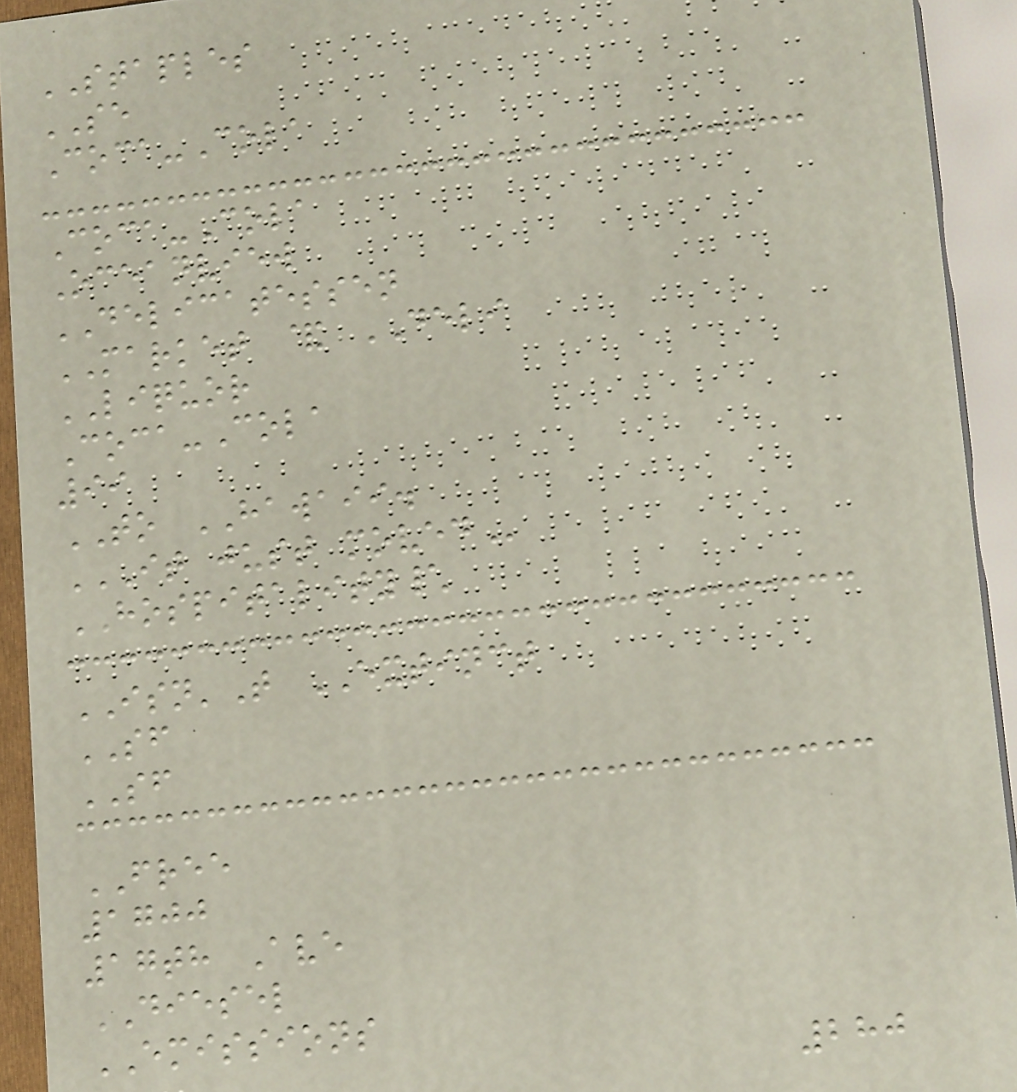STAPLES
SE
Coca-Cola
Coca-Cola
Oceanview
DELICATESSEN
MARKET & DELI
LIQUOR
Coca-Cola
99
TO HAWAII.
IT JUST MOVED
HOSPITALITY\
ISN'T EXTINCT
SF
SF
FREE
1700
17th Ave
DIESEL
EMISSIONS
280
